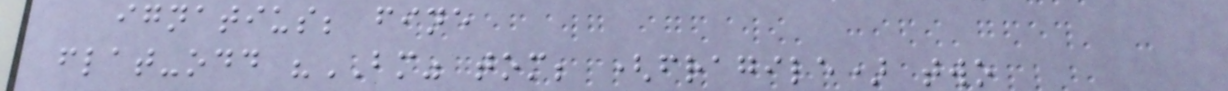ignatius; fine
flat-odd "BM" tom; (fragile) two
